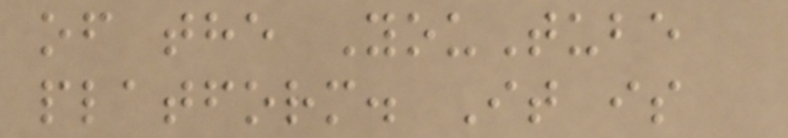of the YouTube
platform. It is
